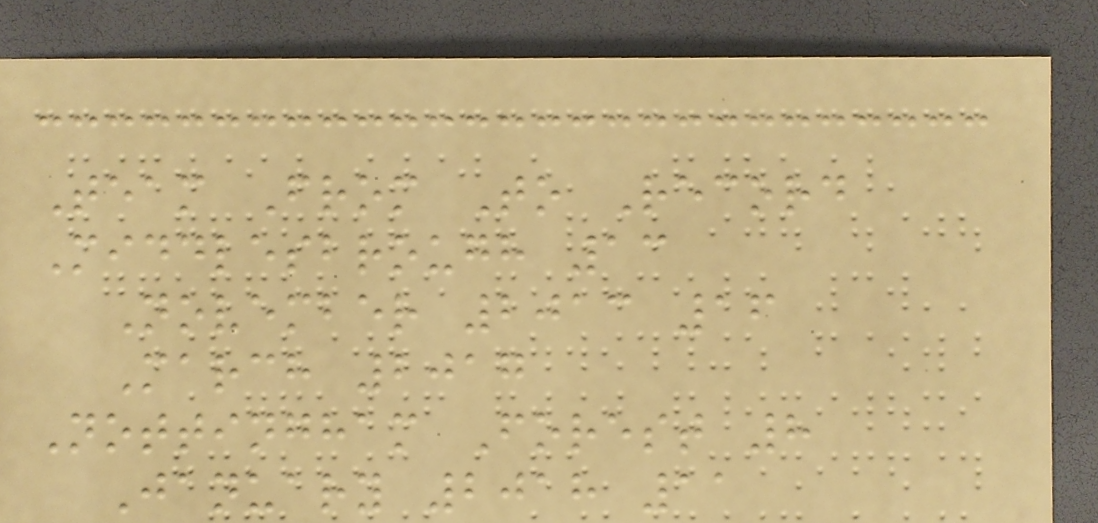Team From To Record
Middlesbrough 13
November 2013 16
March 2017
Nottingham Forest 8
January 2018 11
